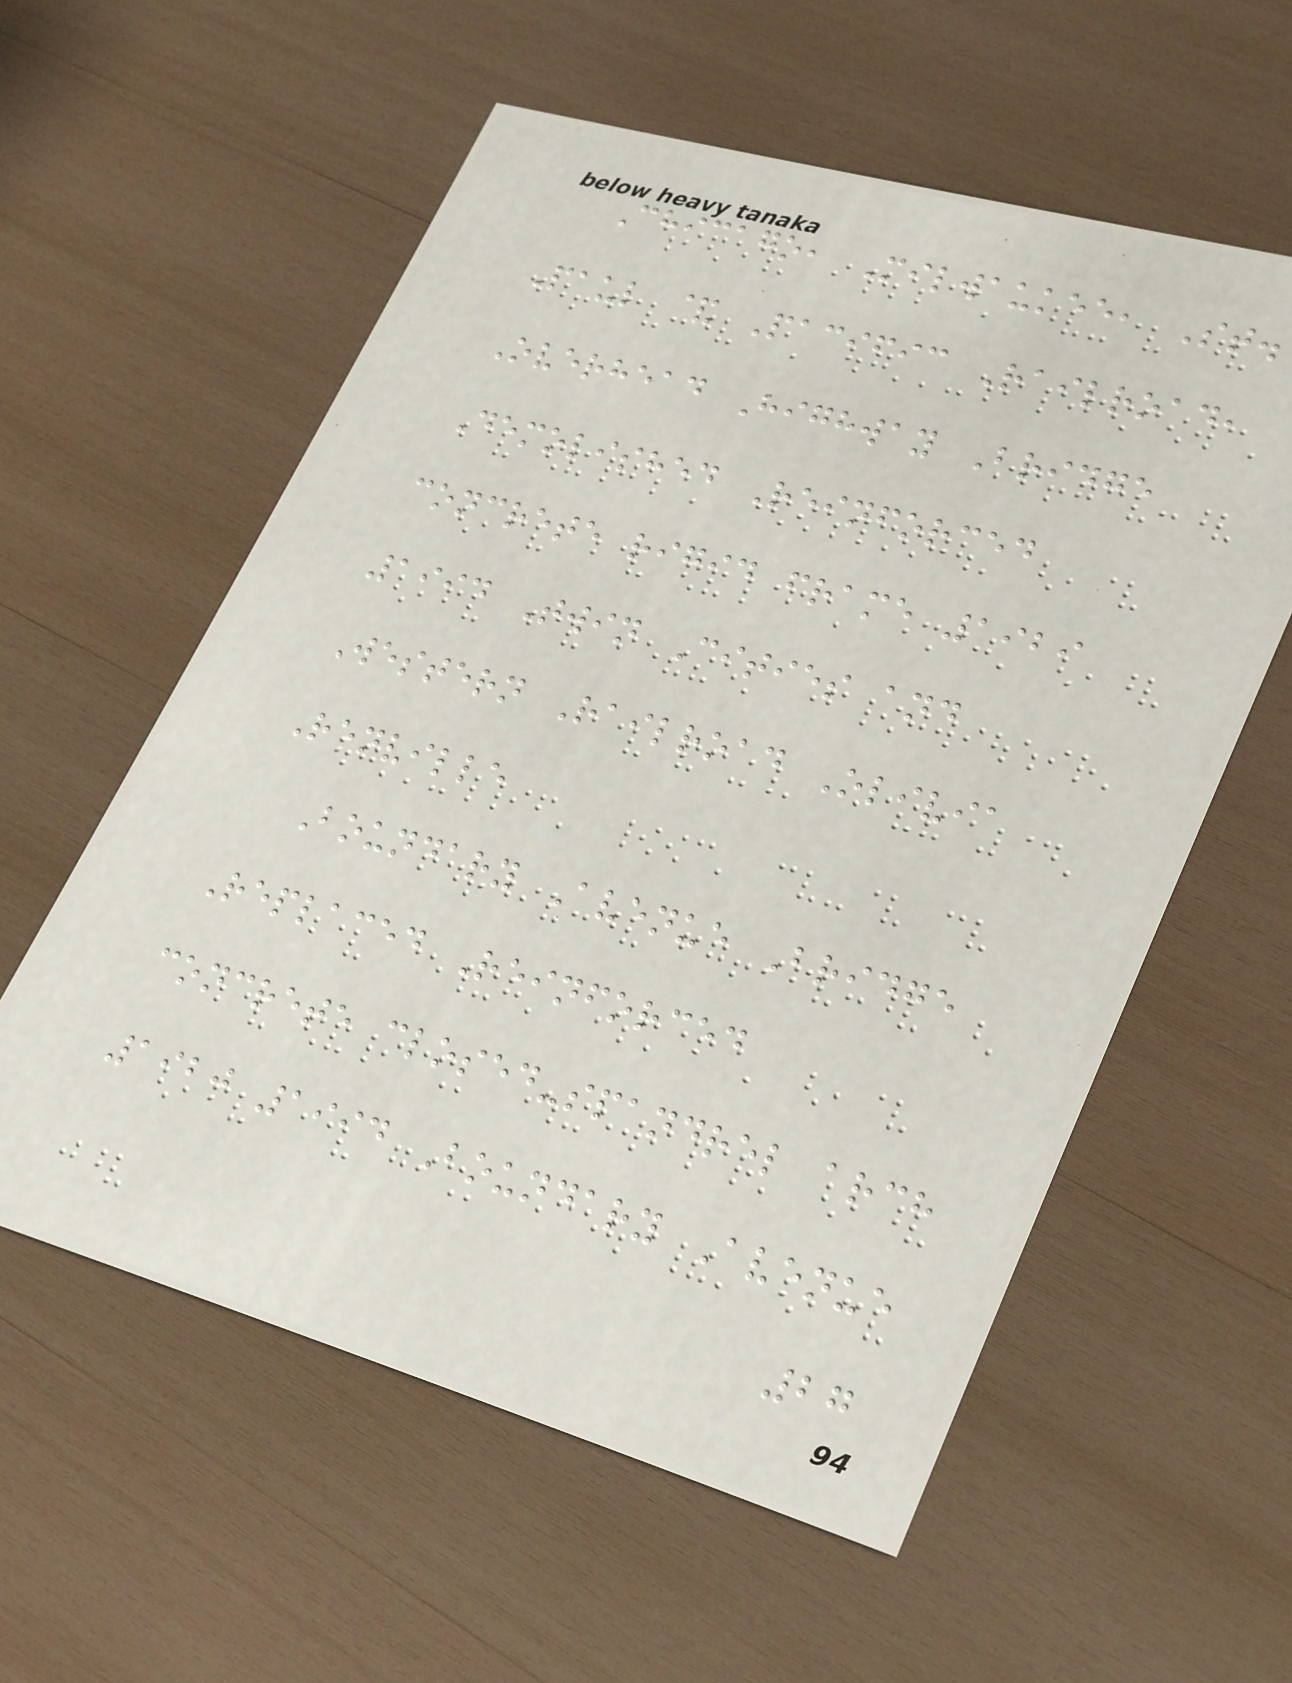Chicago, Milwaukee, St.
Paul & Pacific Railroad,
Overhead Highway Bridge
Demolished Reinforced
concrete rigid frame 1929
1994 Twin Cities and
Western Railroad Olivia
Renville
Boundary Avenue Bridge
Replaced Reinforced
concrete closed-spandrel arch
1920 1994 Boundary Avenue
27
